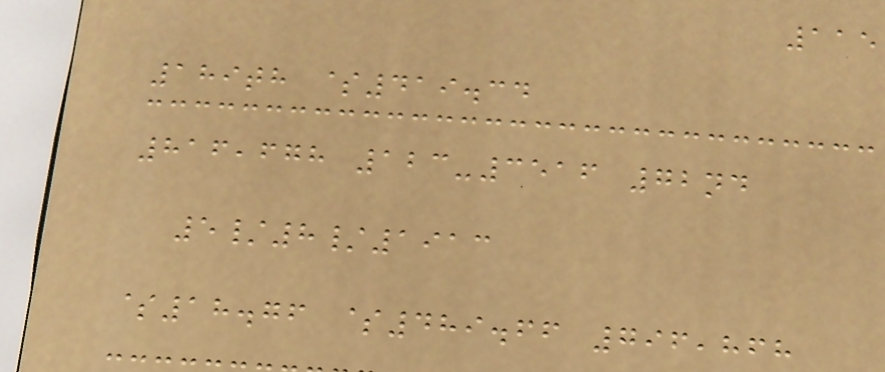115
189th $419.34
816,678 123-3516 72nd
5/8/1913
$18.76 $489.66 796,868
